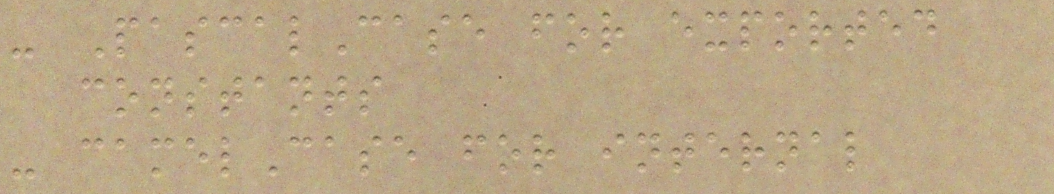- PascalCase for exported
constants
- camelCase for internal
